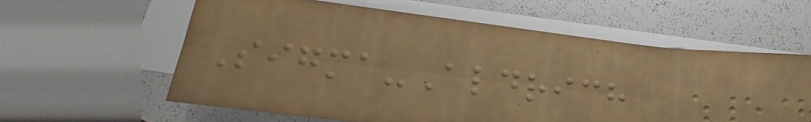Sigma-Aldrich
